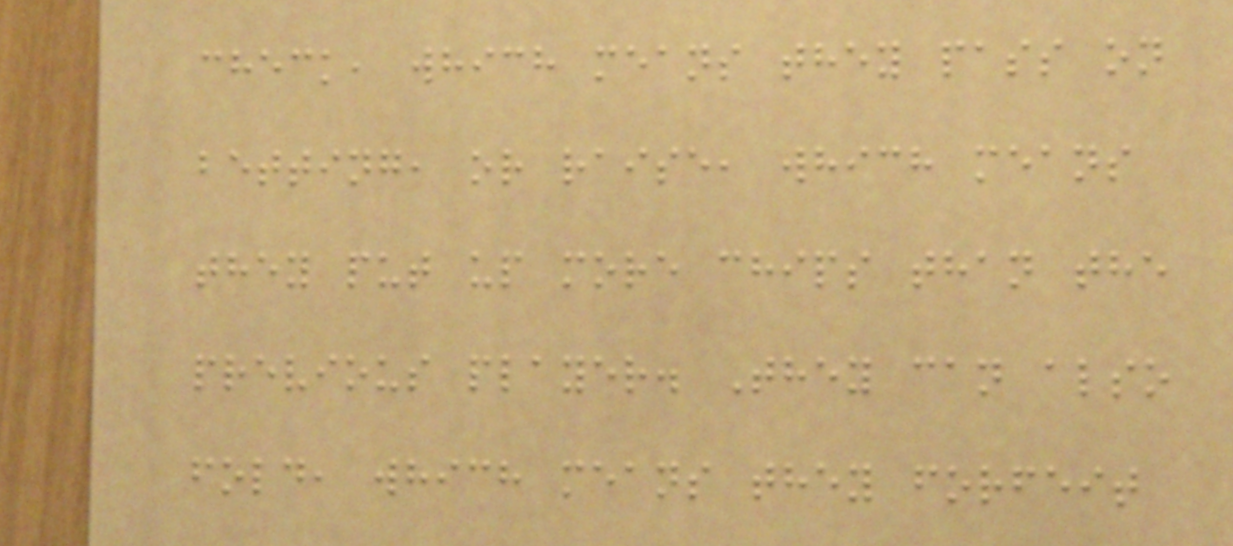check, which means they pass on
betting, or raise, which means
they put up more chips than the
previous player. They can also
fold, which means they forfeit
